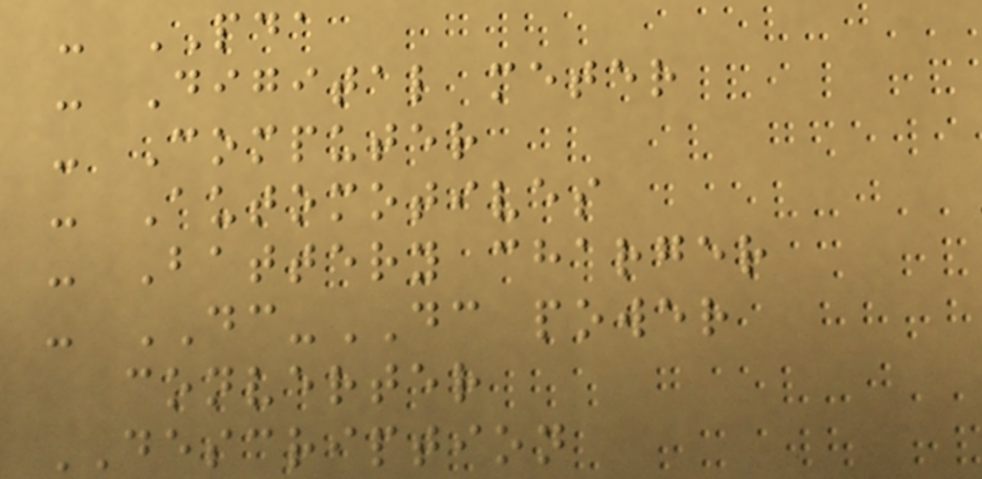- PDA
- Digital meter
- Computer
- Automotives
- Battery charger
- DC-DC power
converter
DESCRIPTION
